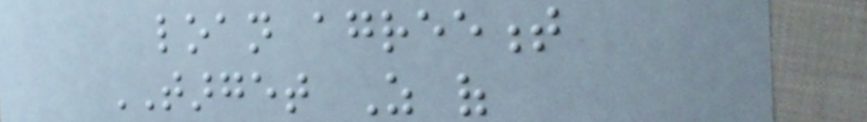loan agreement
TARGET As of
